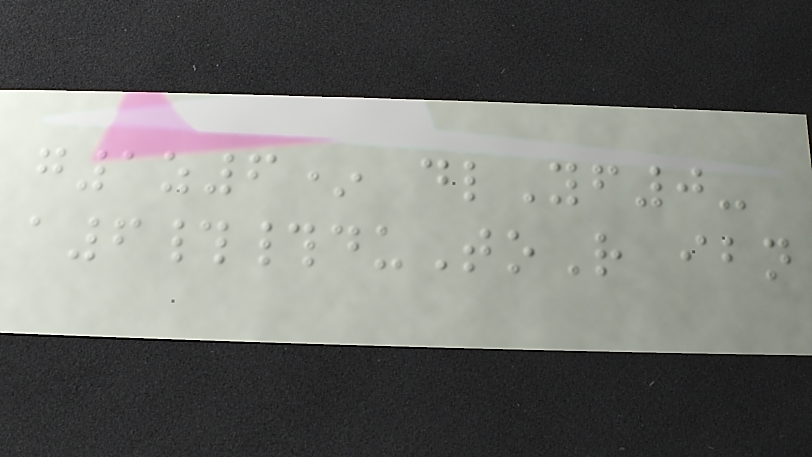g1z6* dlYf0-
a6##duToR ibn
